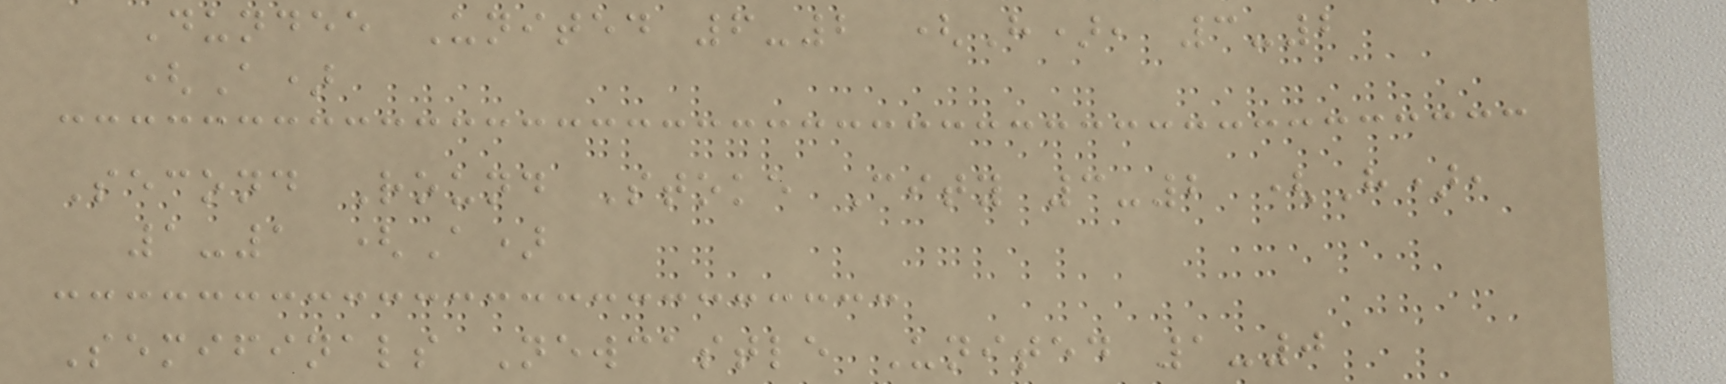Dundee United 6-2 (H), 3-2
(A)
Second Round Stoke City 3-2 (H),
1-1 (A)
Semifinals Newcastle United 1-0
